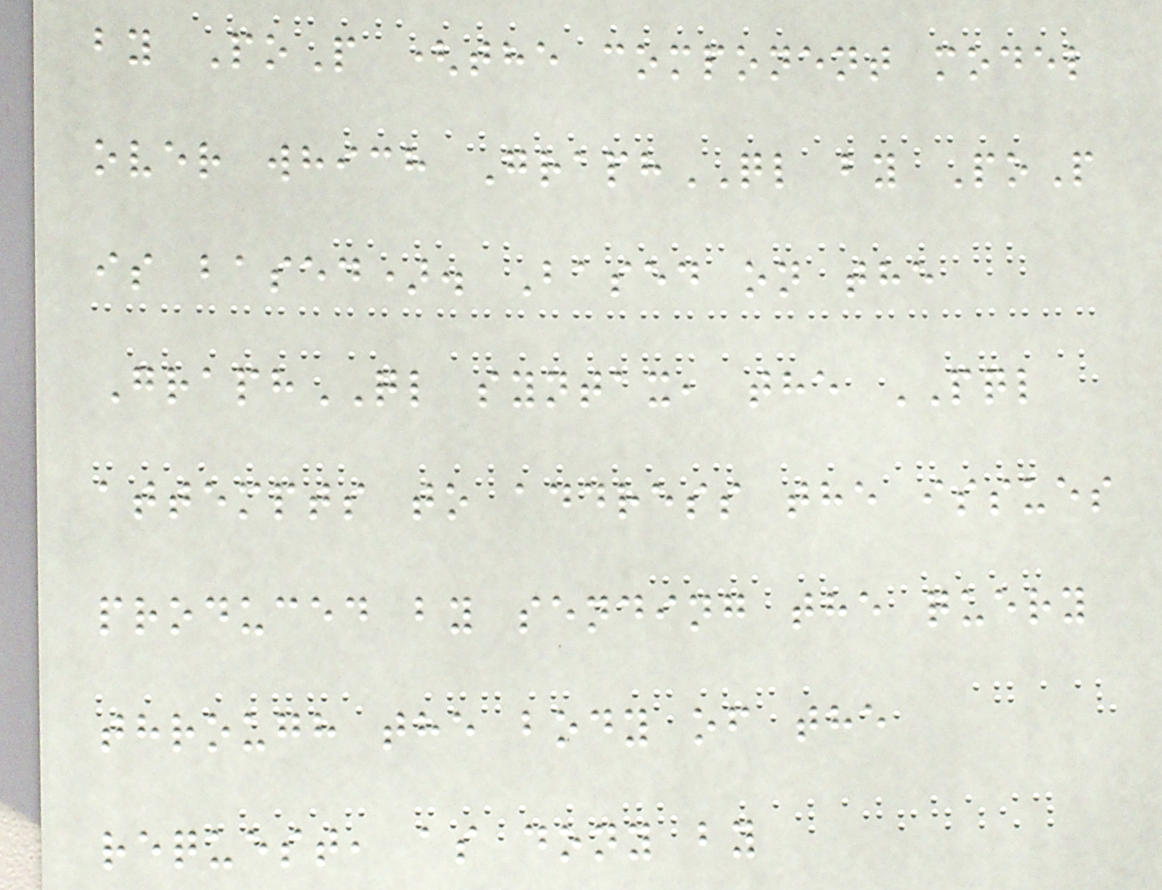by PoP (the component model
over which GraphQL by PoP
is based). Based on the
GraphQL syntax, the PQL
attempts to address the issues
produced by sending the query
through the body of the
request, as dony by
